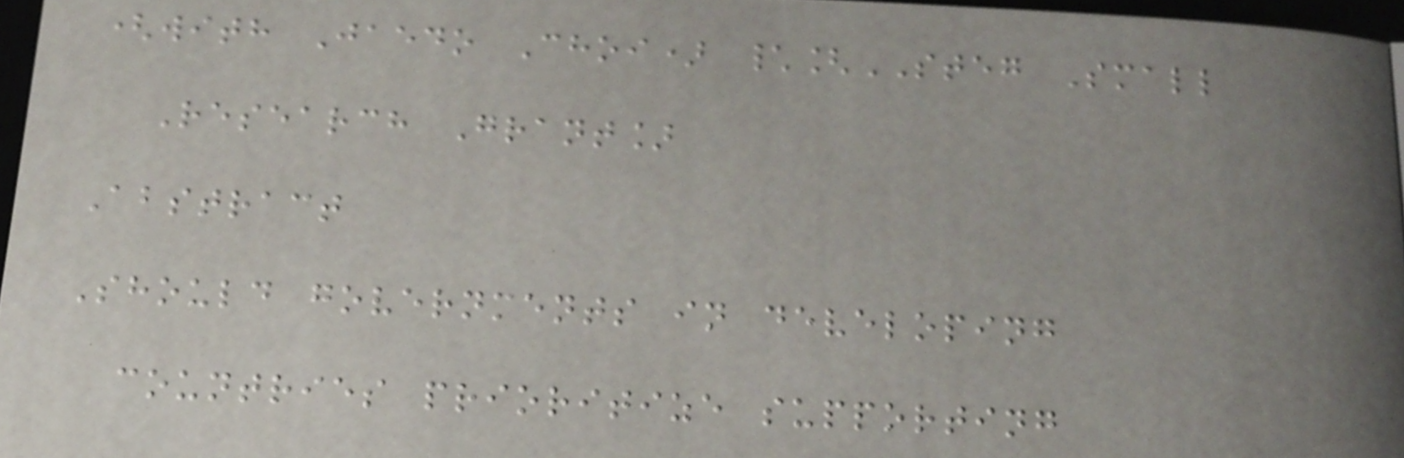(with Jaedo Choi) \[STEG Small
Research Grant]
Abstract
Should governments in developing
countries prioritize supporting
